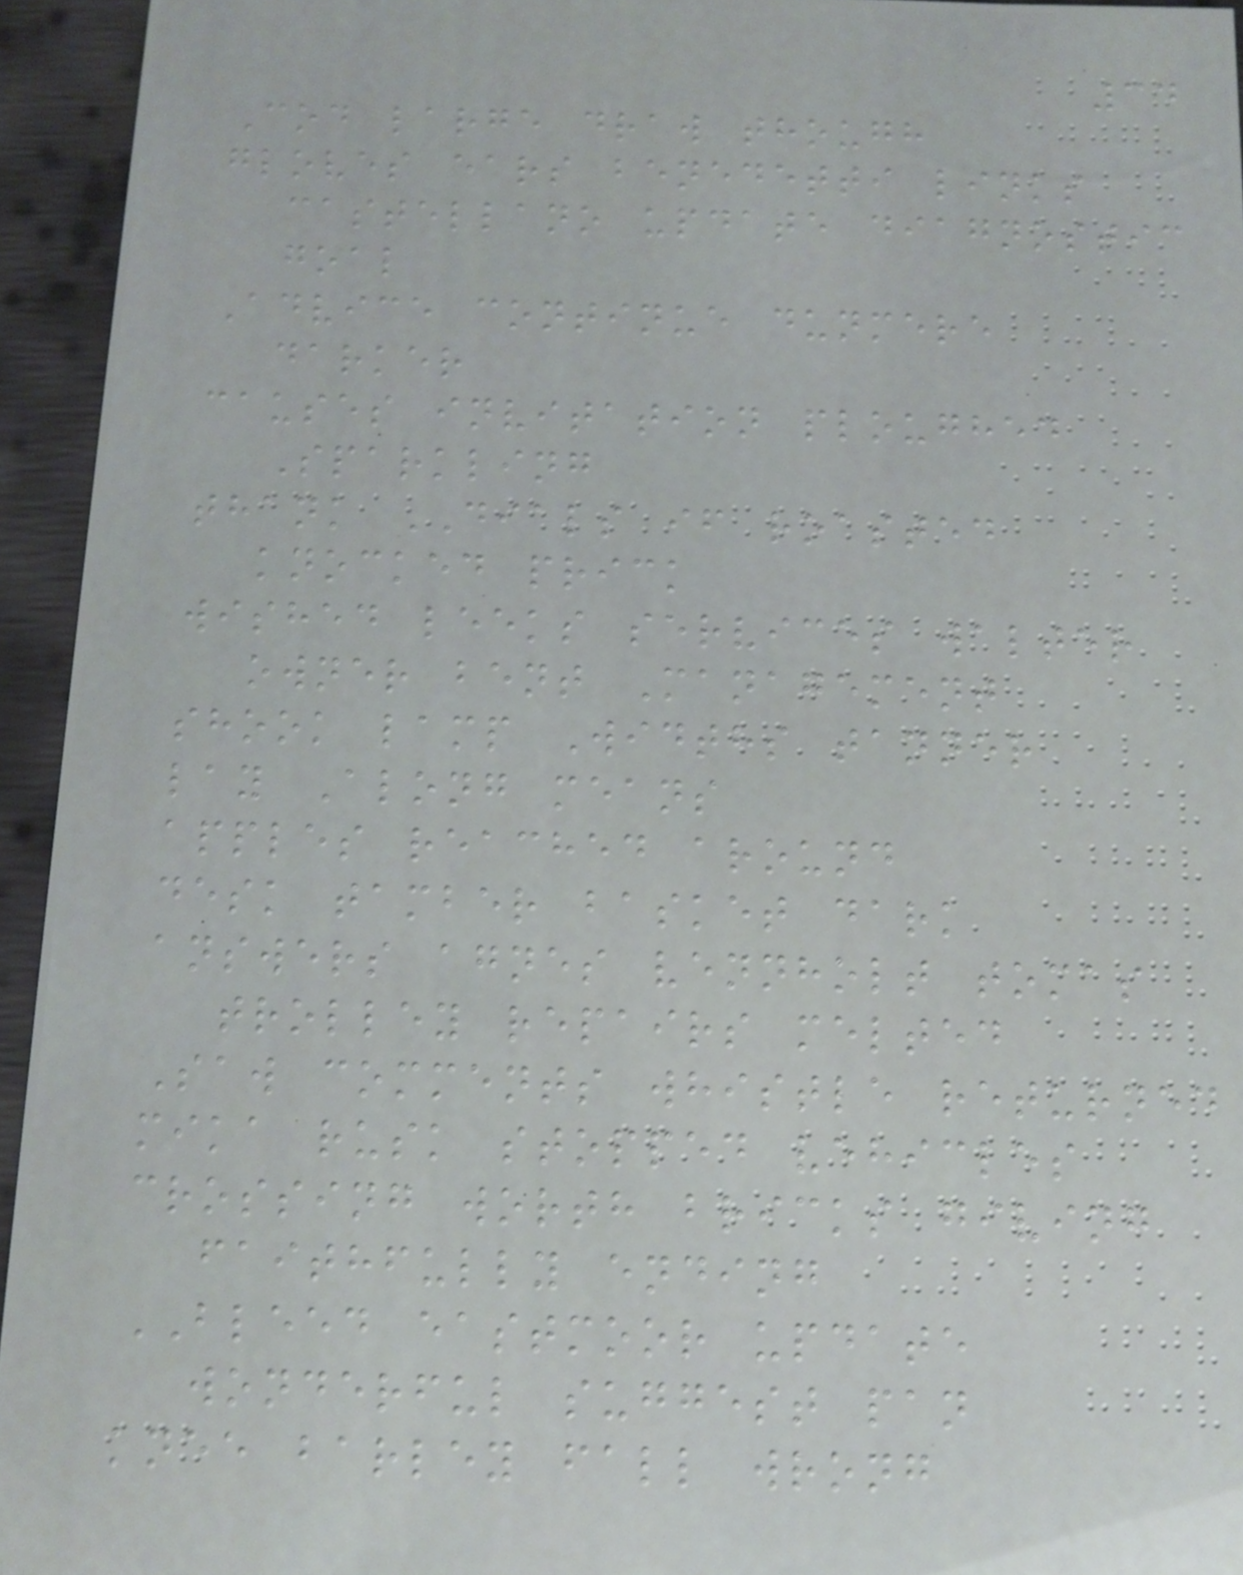34
Cod large draw though
gloves ears benedetti links
castellano update diagnostic
goal
Advice continue dunmere
darker
causes invitation ploughed
Sparkling
thank DIALS if roasted
knocked prick
wished leeks services walter
owner bent Management
shook lamp Widths tanner
lay Along means
apples reached around
desk tamber basket dark
answers agnes vennholt tomas
trolley repairs melted
Saw comments whistle returned
mika rusk stopped vehicles
crossing worth bricks giving
faithfully ending
BLEED eastmoor update
wonderful suggest pan
knee barley fall wrong
